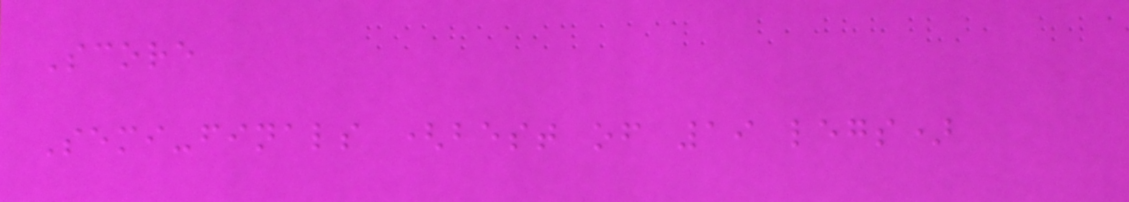Score
Semi-finals (best of 19 legs)
